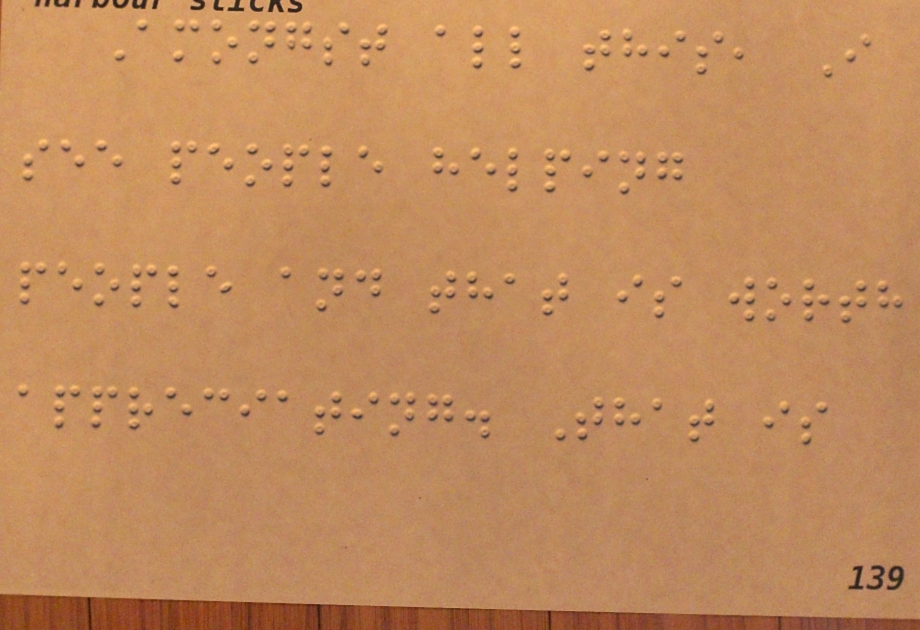Amongst all this, I
see people helping
people and that is worth
appreciating. That is
